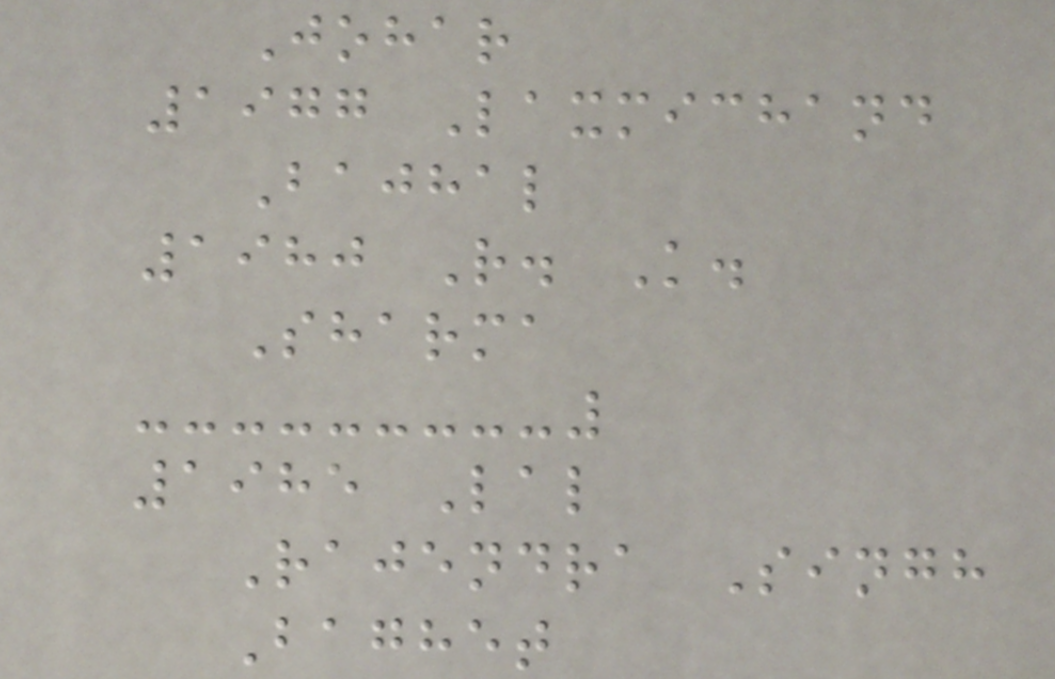Johar
1977 Laxmichand
Bajhal
1980 R. K.
Sharma
1985 Lal
Rajendra Singh
Baghet
